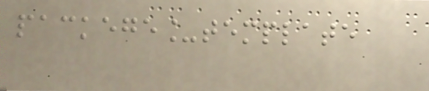packege_template
